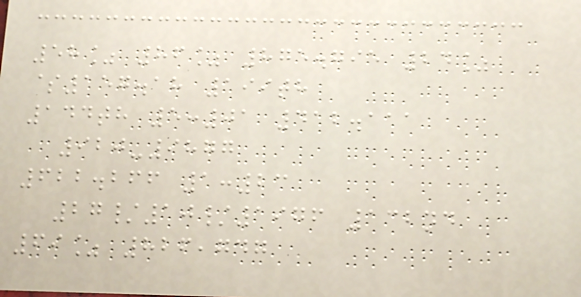58% 86% 875.795 24%
$157.18 199th
144th 5:01 412.111
920-9877
622.266 1:23
27/10/1976 132nd
69% 826,747
